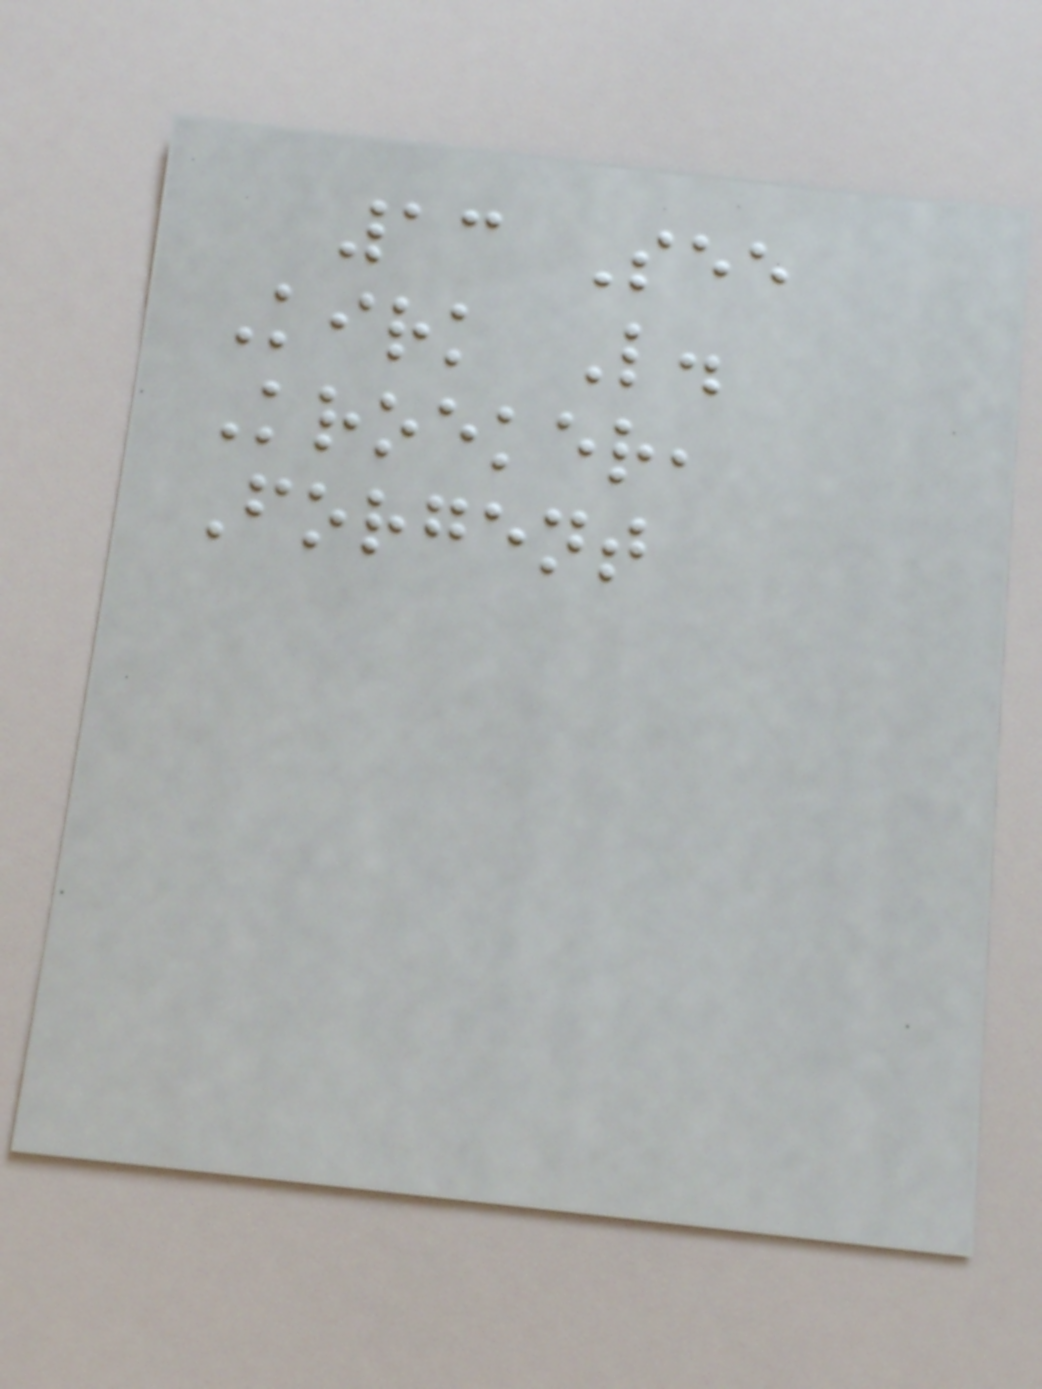13 See
Kirk L.
Kroeker,
Forgent
